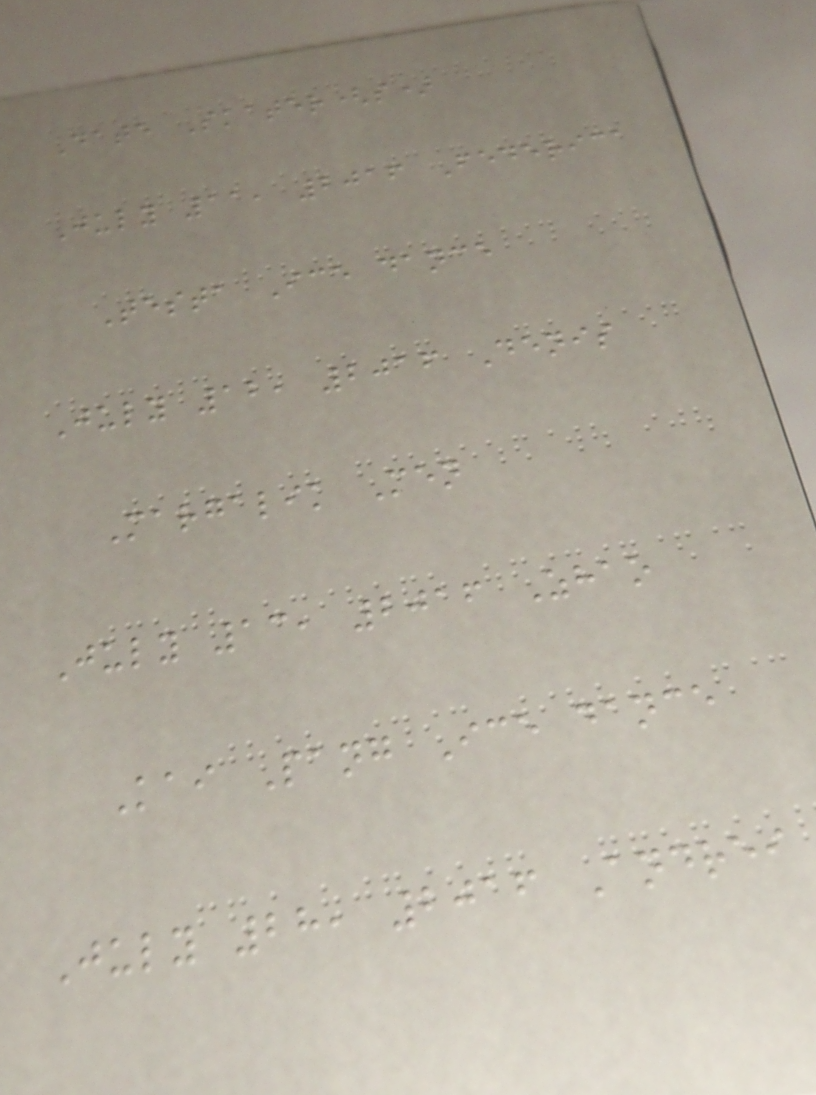Date Skater(s)
July 11, 2016 Federica
Testa Ice dance
July 12, 2016 Denis
Margalik Men
July 13, 2016 Zhao
Kai Pang Ice dance
July 28, 2016 Andrei
